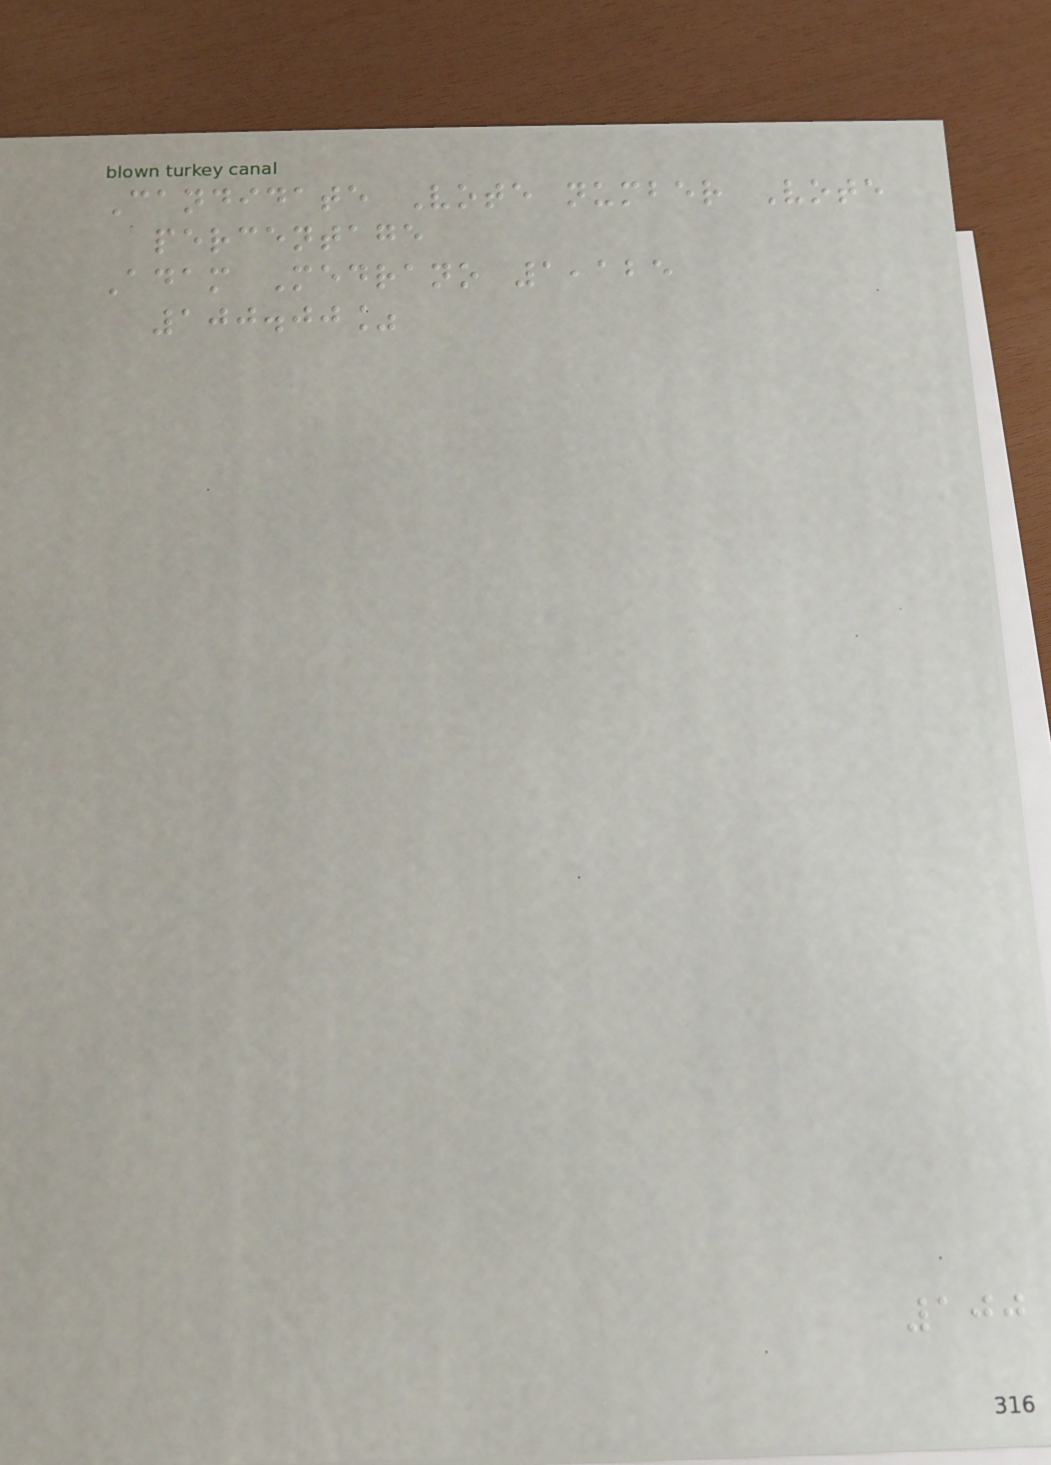Candidate Vote number Vote
percentage
Adam Medrano 1,125
100.00%
100
